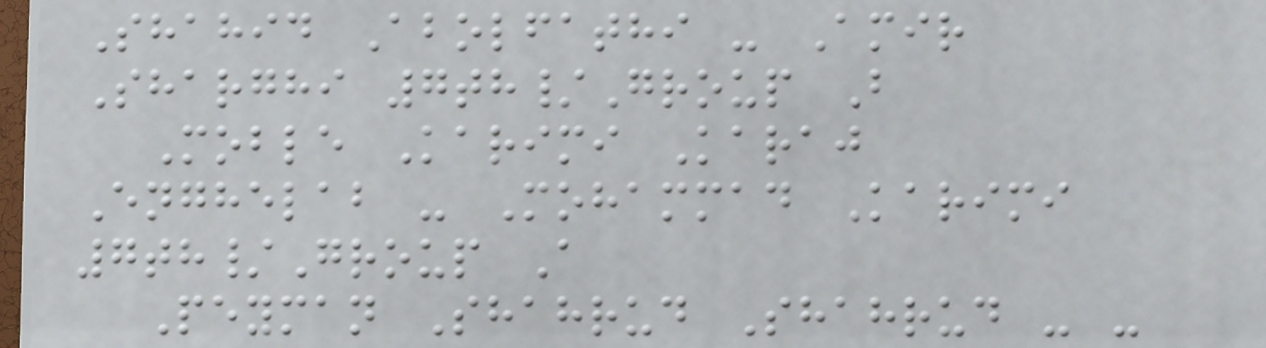Shahid Abolfathi - Amir
Sharghi 7th/Group B
Moble Karimi Karaj
Enghelab - Mohammad Karimi
7th/Group A
Peyman Shahrud Shahrud - -
